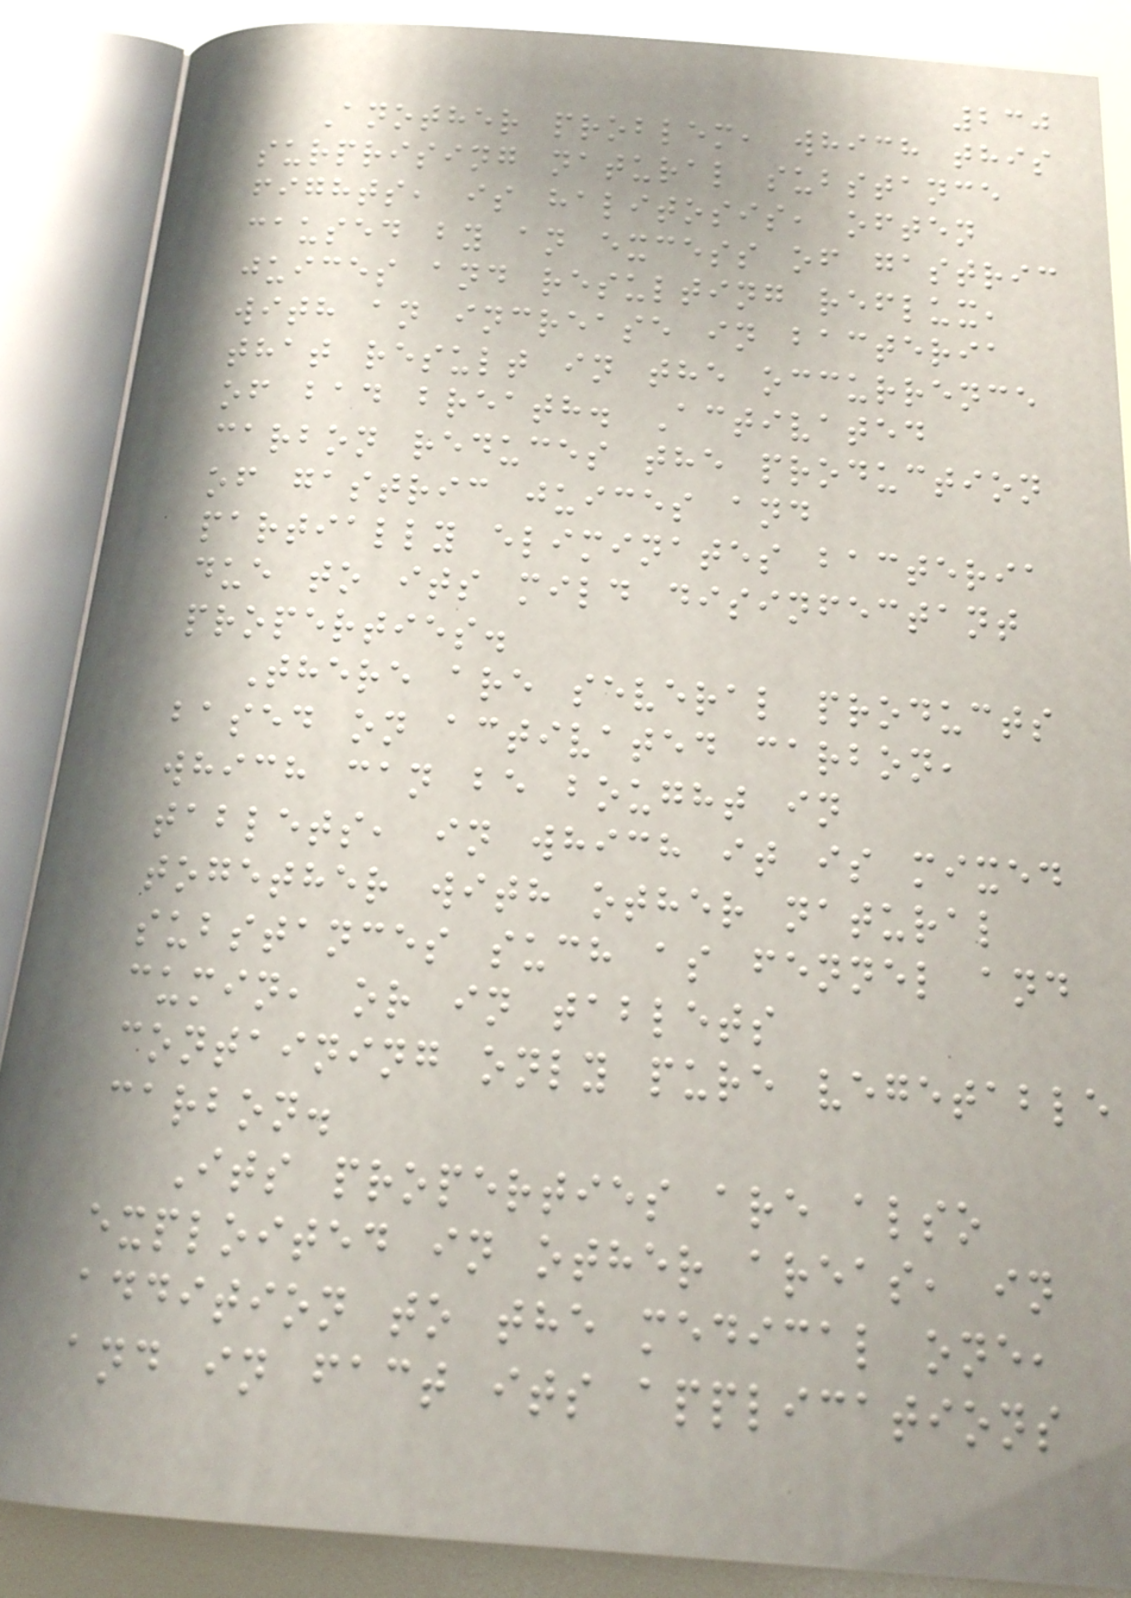230
Another problem, which this
surprising natural substance
fights, is halitosis, often
caused by an excess of gastric
juices and resulting reflux,
with an increase in bacteria
that result in the occurrence
of bad breath. Activated
carbon reduces the production
of gastric juices and
partially eliminates bacteria
due to its mild disinfectant
properties.
There are several products
based on activated carbon,
which can be bought in
tablets, in which it is mixed
together with other natural
substances such as fennel and
cumin, or in tablets
containing only pure vegetable
carbon.
Its properties are also
exploited in other areas, in
addition to the medical one,
and in fact its applications
